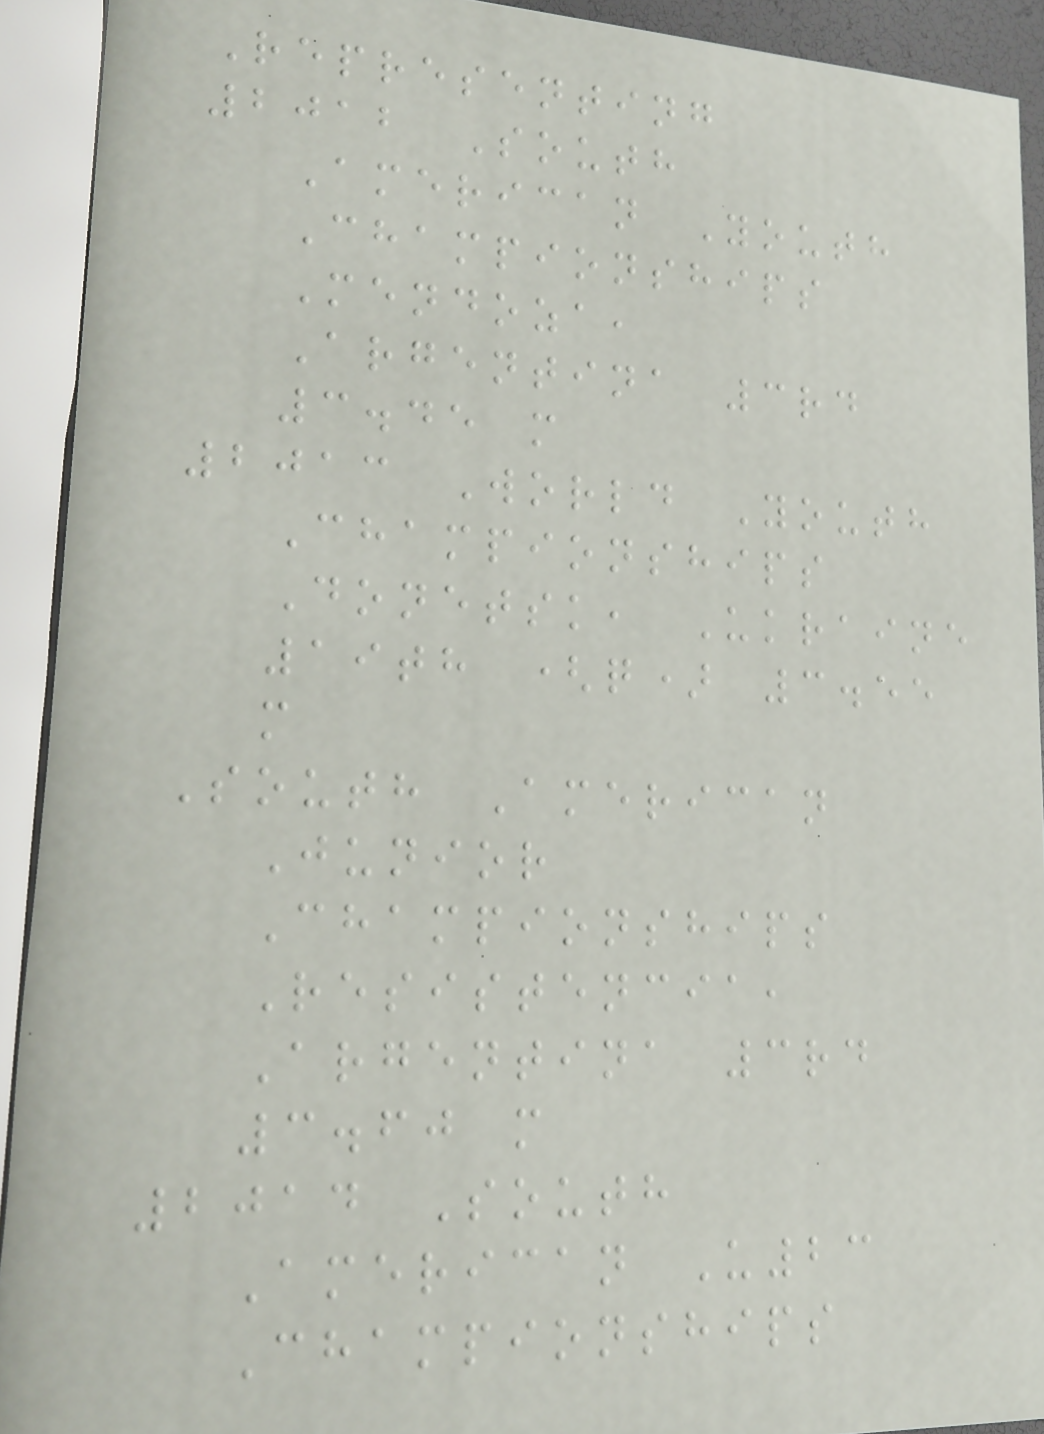Representing
2012 South
American Youth
Championships
Mendoza,
Argentina 3rd
3.45 m
2013 World Youth
Championships
Donetsk, Ukraine
19th (q) 3.55
m
South American
Junior
Championships
Resistencia,
Argentina 3rd
3.60 m
2014 South
American U23
Championships
